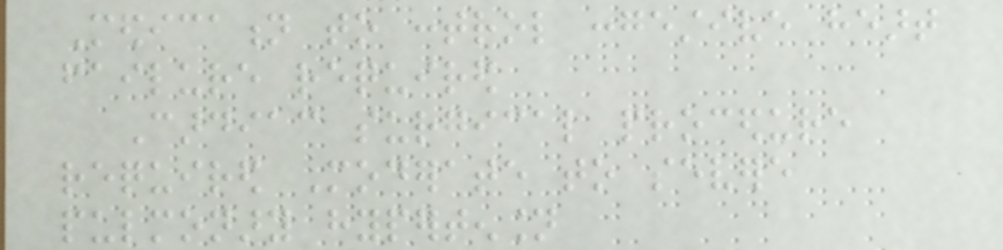Medication to control congestive heart
failure required
Cardiac surgical procedure
required Moderate to severe
pulmonary hypertension
